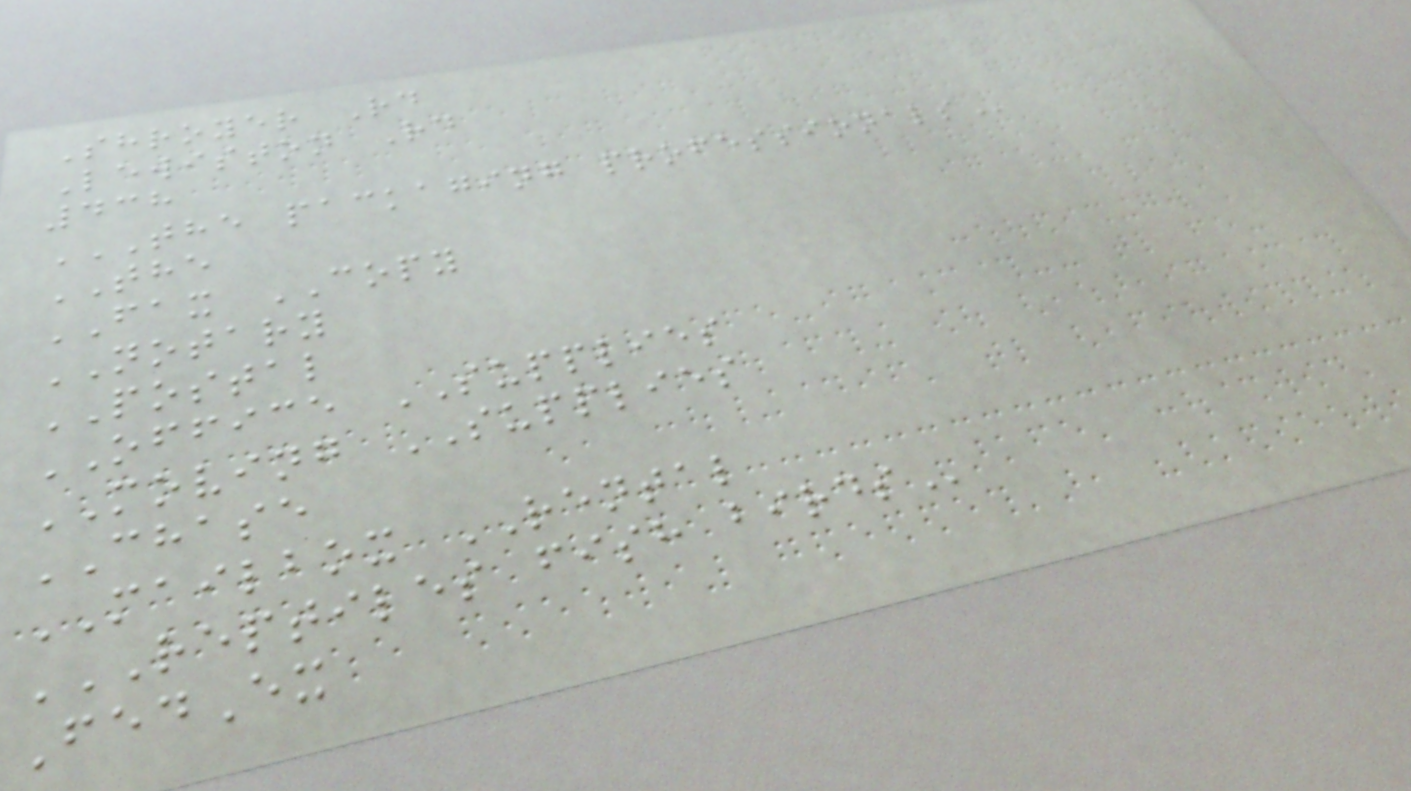Shroyer Rd
Lewiston Rd
438
THE PACKAGING PROFESSIONALS
THE
FAX COPY
NOTARY
POSTAL
OFFICE SUPPLIES
MOVING SUPPLIES
CHASE
MAILBOX RENTAL
REPTILES FISH BIRDS
FedEx
